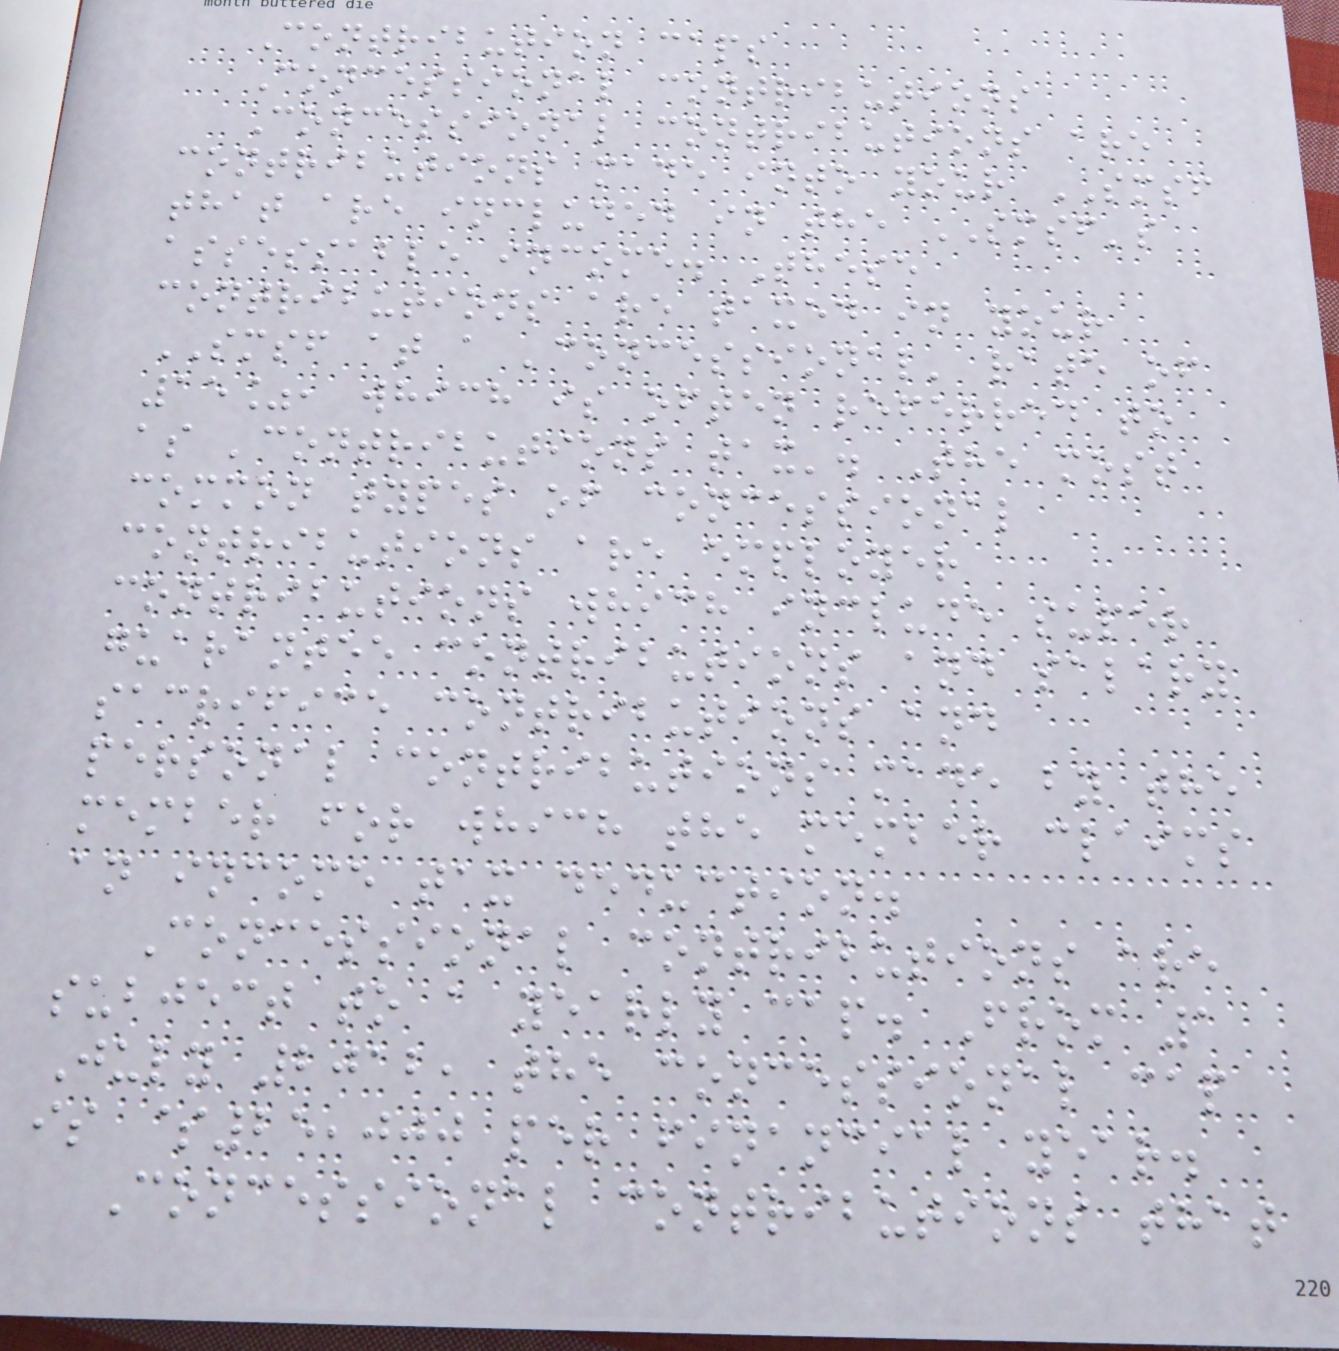Contribution caps
Concessional contributions
Concessional contributions are
contributions made into your SMSF
that are included in the SMSF's
assessable income. These
contributions are taxed in your
SMSF at a 'concessional' rate of
15%, which is often referred to
as 'contributions tax'. The most
common types of concessional
contributions are employer
contributions which include super
guarantee contributions and salary
sacrifice contributions and
personal contributions made by the
member for which the member claims
an income tax deduction.
Concessional contributions are
subject to a yearly cap. From 1
July 2012, the concessional cap
is $25,000 per financial year.
Concessional contributions that
